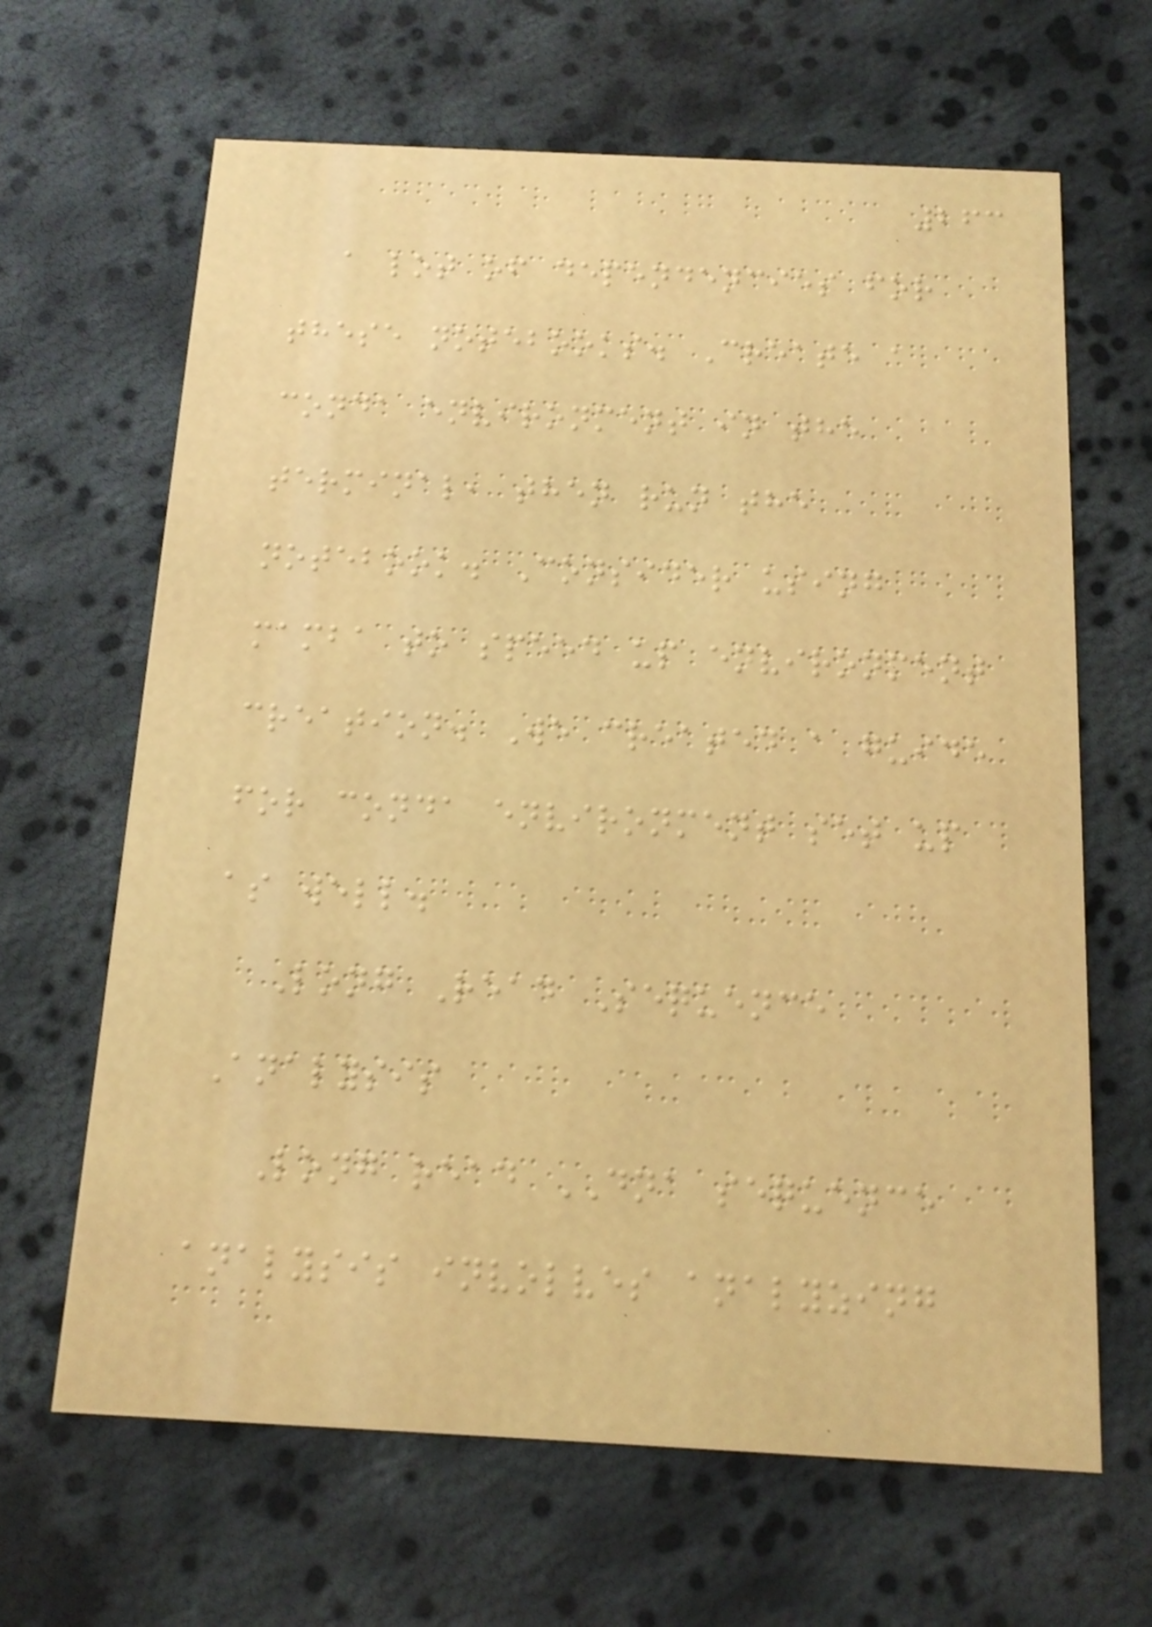263
a lot of dependencies for
these notebooks. Create a
conda environment in the
terminal, then run the
notebook. Consider using
mamba to speed up environment
creation. We created a guide
for conda environment set up
as well.
Long Read Sequence
Analysis
Long read DNA sequence
analysis involves analyzing
